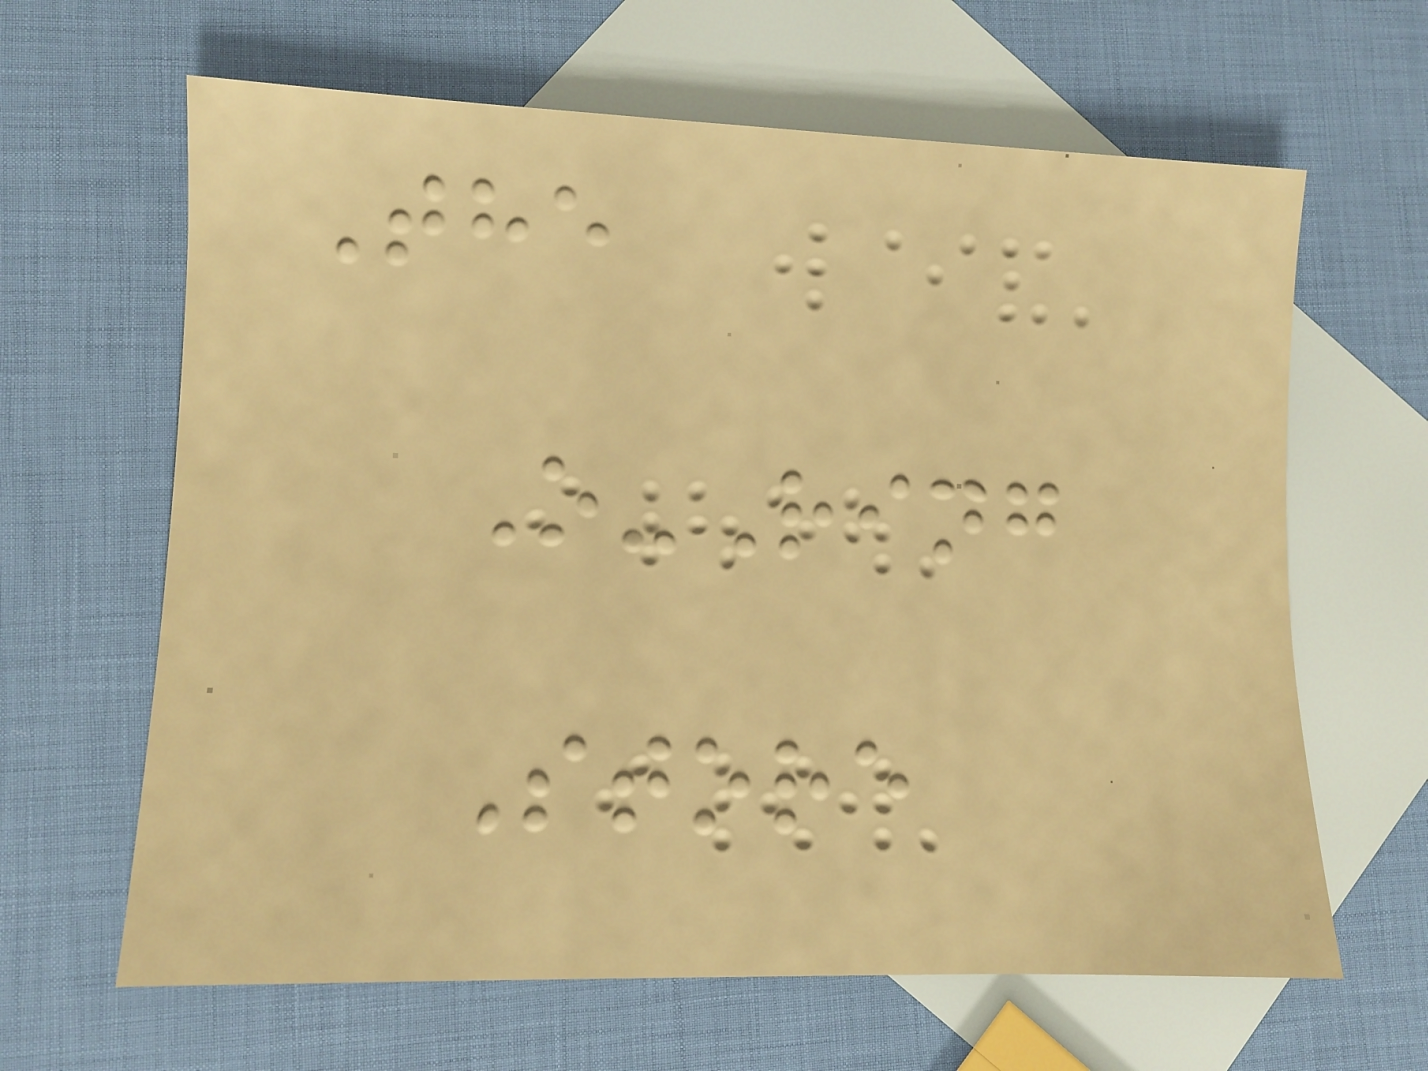The
O-Ring
Store
